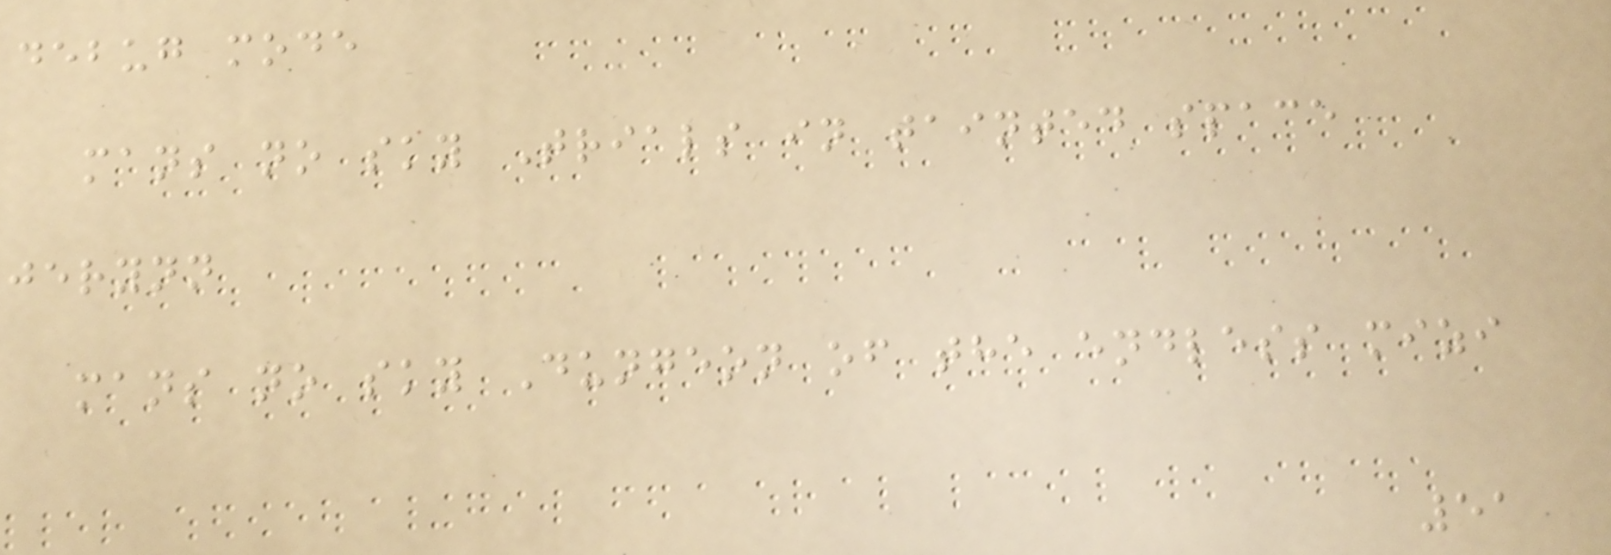debug mode
mans no sky Trials in tainted space
jerynn
mans no sky Dungeon of the endless mizi
51
